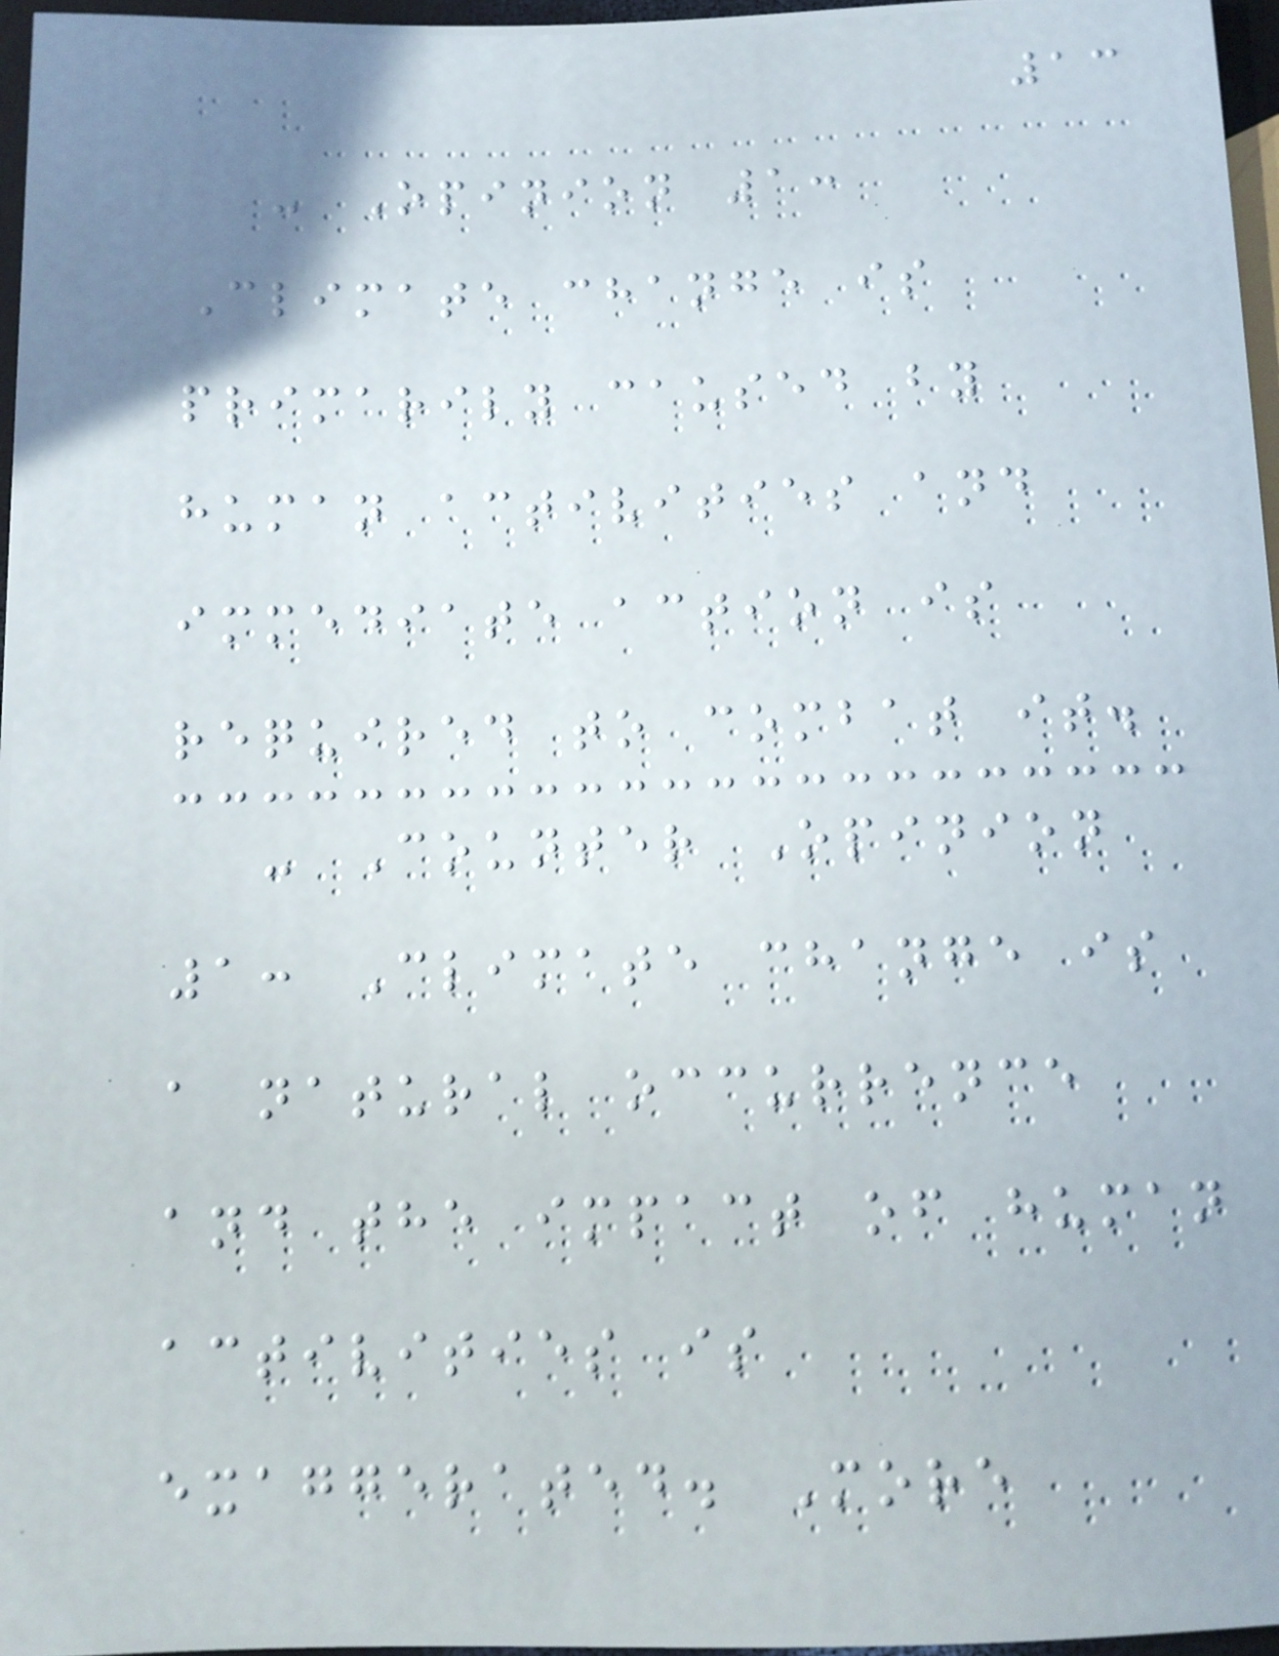13
- Opinion 1:
Climate change is
primarily caused by
human activities and
immediate action is
required to combat it.
- Counter Opinion
1: Climate change is
a natural occurrence
and the impact of human
activities is
exaggerated. More
